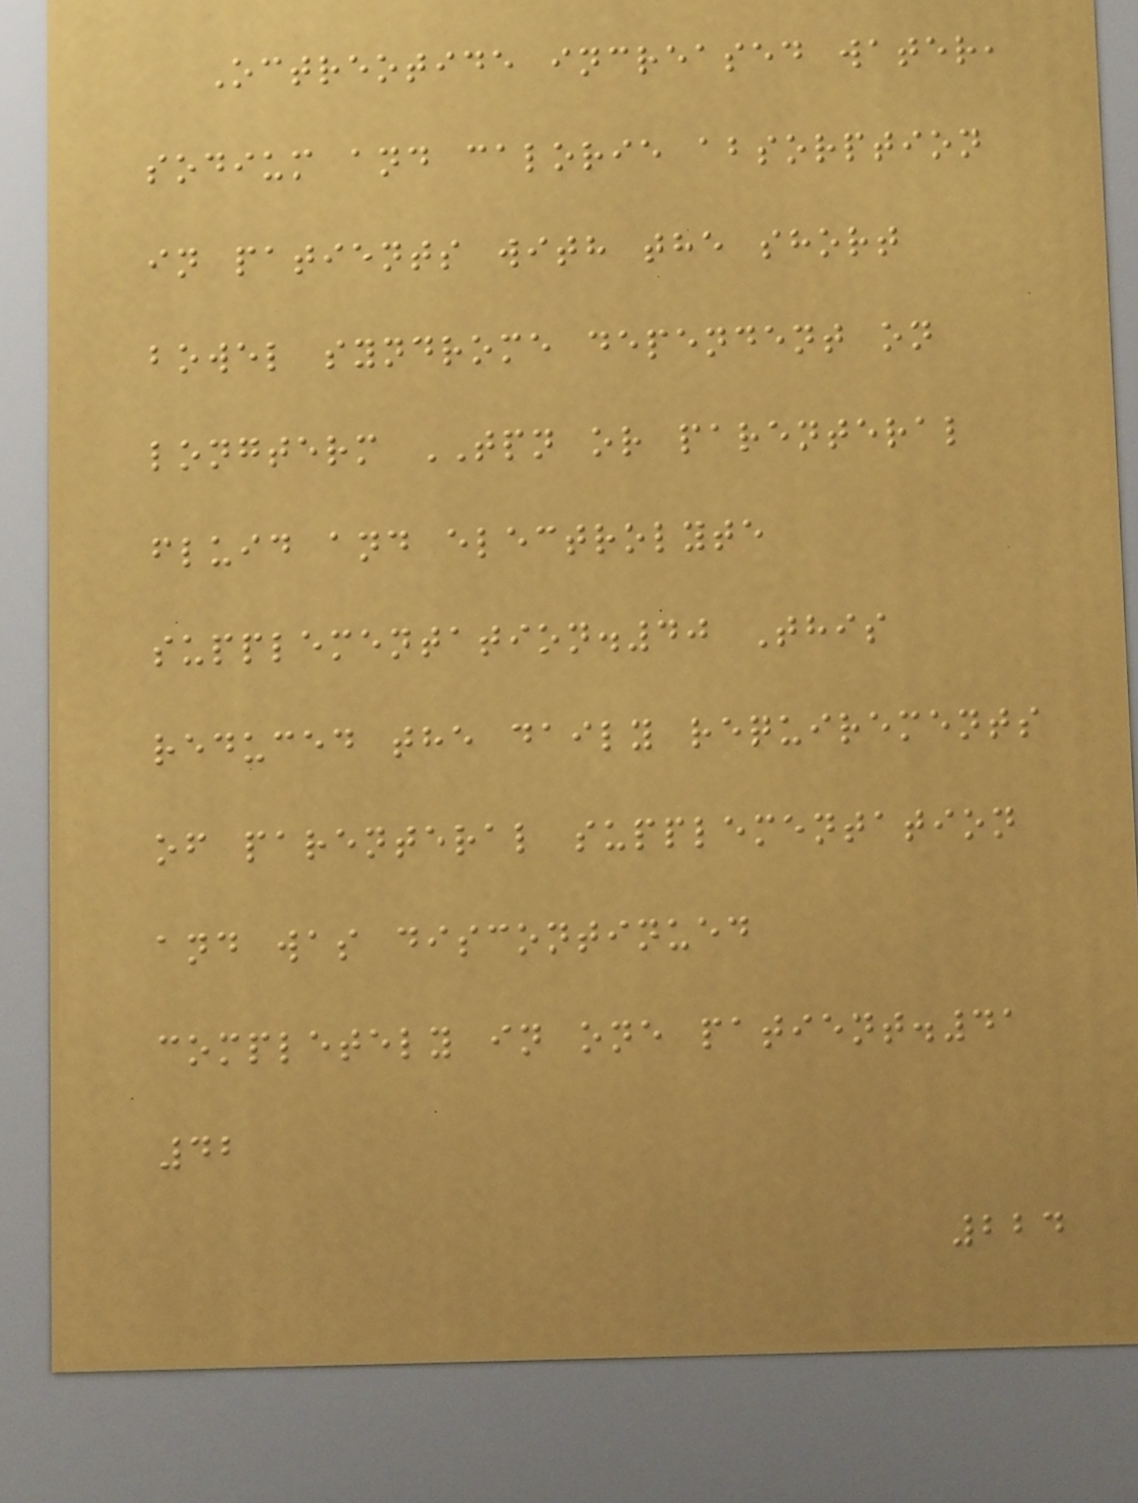Octreotide increased water,
sodium and calorie absorption
in patients with the short
bowel syndrome dependent on
longterm TPN or parenteral
fluid and electrolyte
supplementation.40 This
reduced the daily requirements
of parenteral supplementation
and was discontinued
completely in one patient.41
42
224
